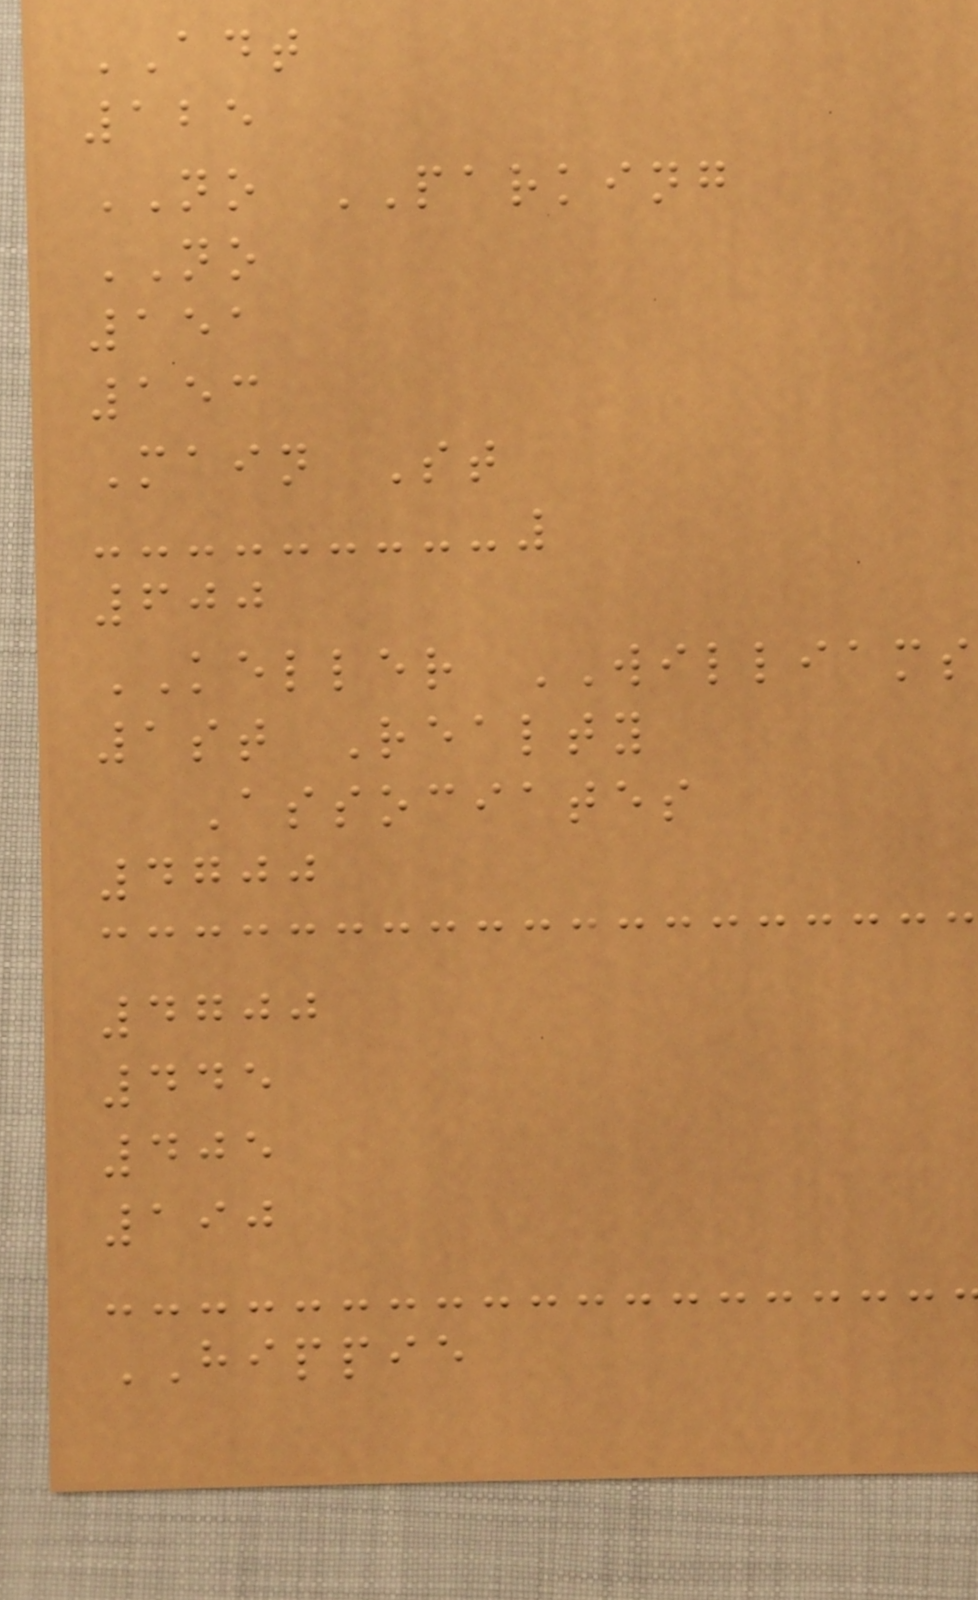ADT
125
NO PARKING
NO
151
153
Main St
600
KELLER WILLIAMS
1st Realty
Associates
4700
4700
445
405
190
HIPPIE
